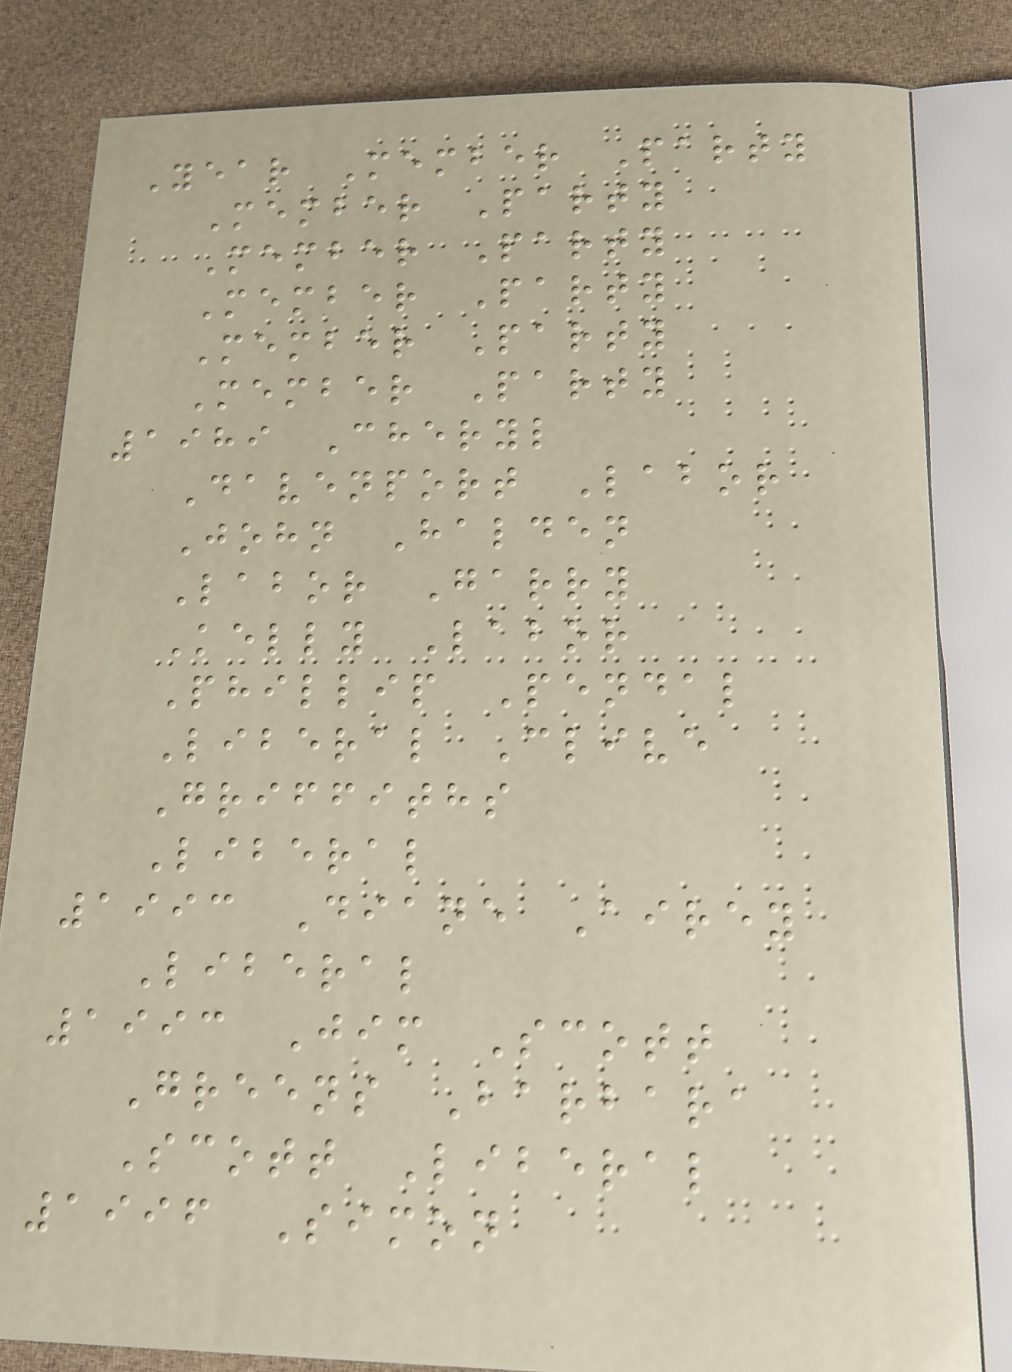Year Member Party
Member Party
Member Party
Member Party
Member Party
Member Party
1989 Cheryl
Davenport Labor
John Halden
Labor Garry
Kelly Labor
Phillip Pendal
Liberal Clive
Griffiths
Liberal
1993 Diane Airey
Liberal
1993 Jim Scott
Greens Barbara
Scott Liberal
1996 Simon
